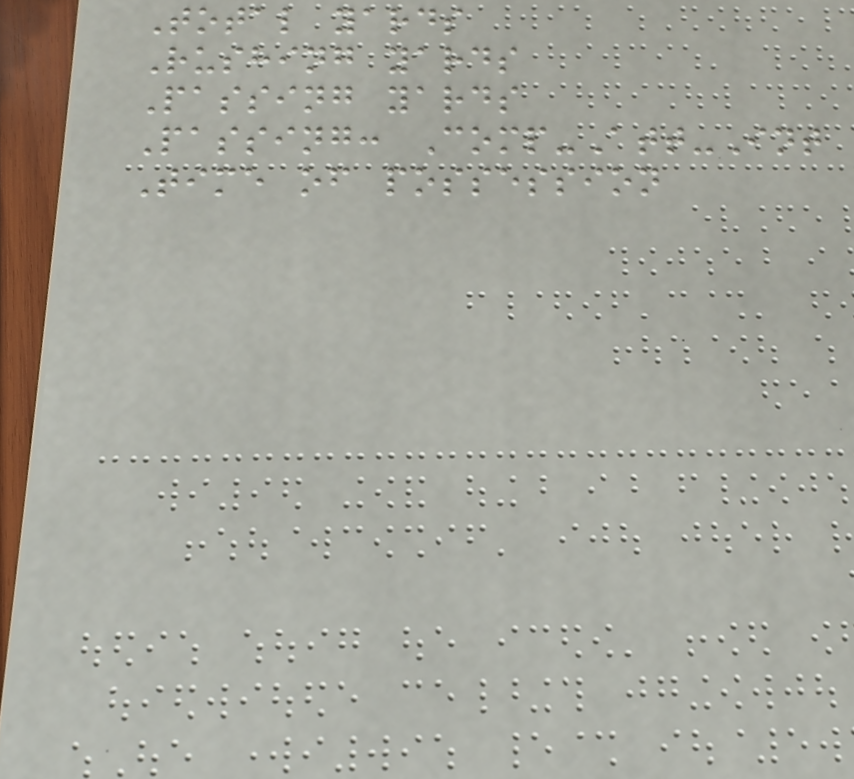Total yards
Rushing yards
Passing yards
Passing: Comp-Att-Int
Time of possession
